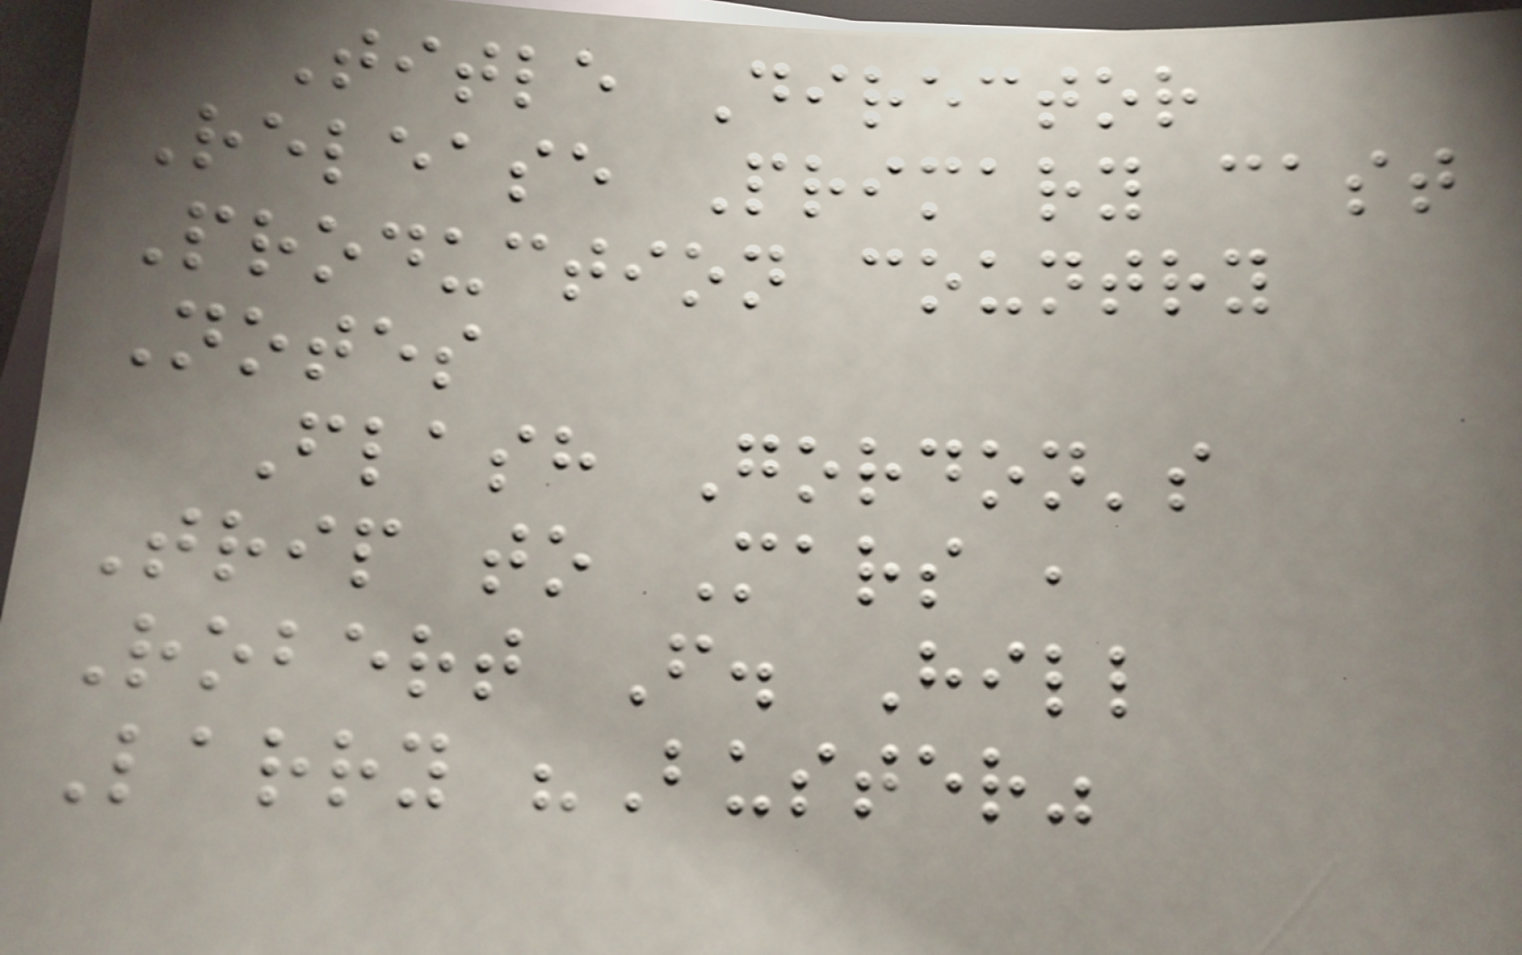Title Director
Release Primary cast
Production country
Notes
Flash Gordon's
Trip to Mars ,
Robert F. Hill
Larry "Buster"
